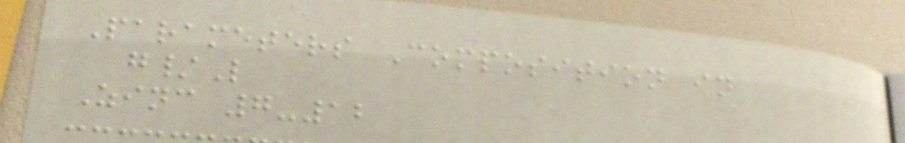Parameters Composition in
g/L
Zinc 7-12
